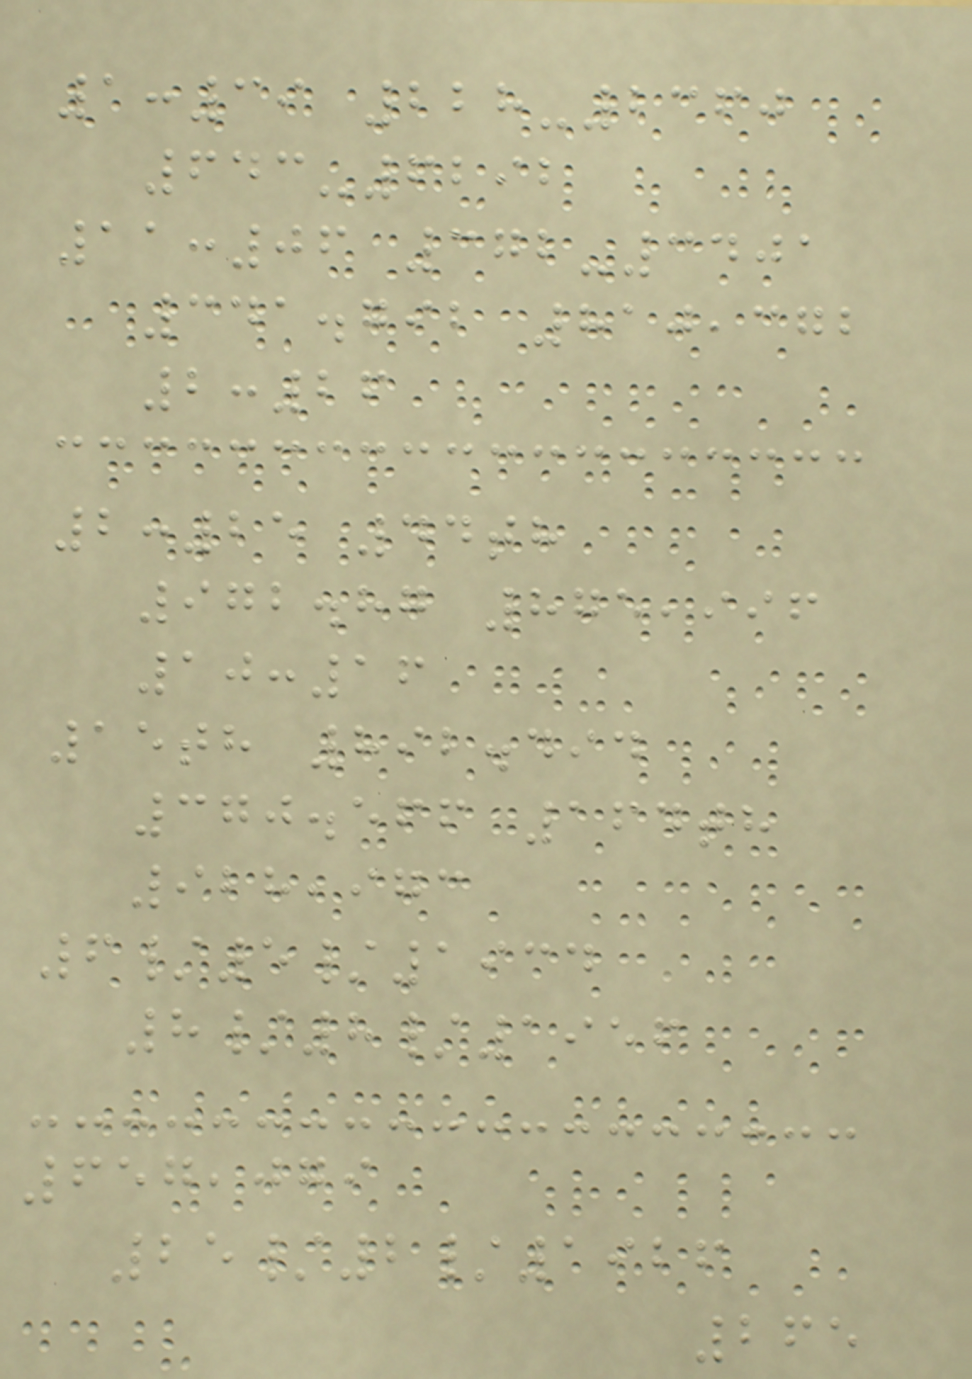1:39 228-2360
643-6292
11:06 372-3401
341.792 810,372
2:26
2:25 44th
972.87 875,996
10:16
15th 892.494
370.566 164th
928,973
6/5/1934
8/8/1956
657,079
25/2/1926
265
